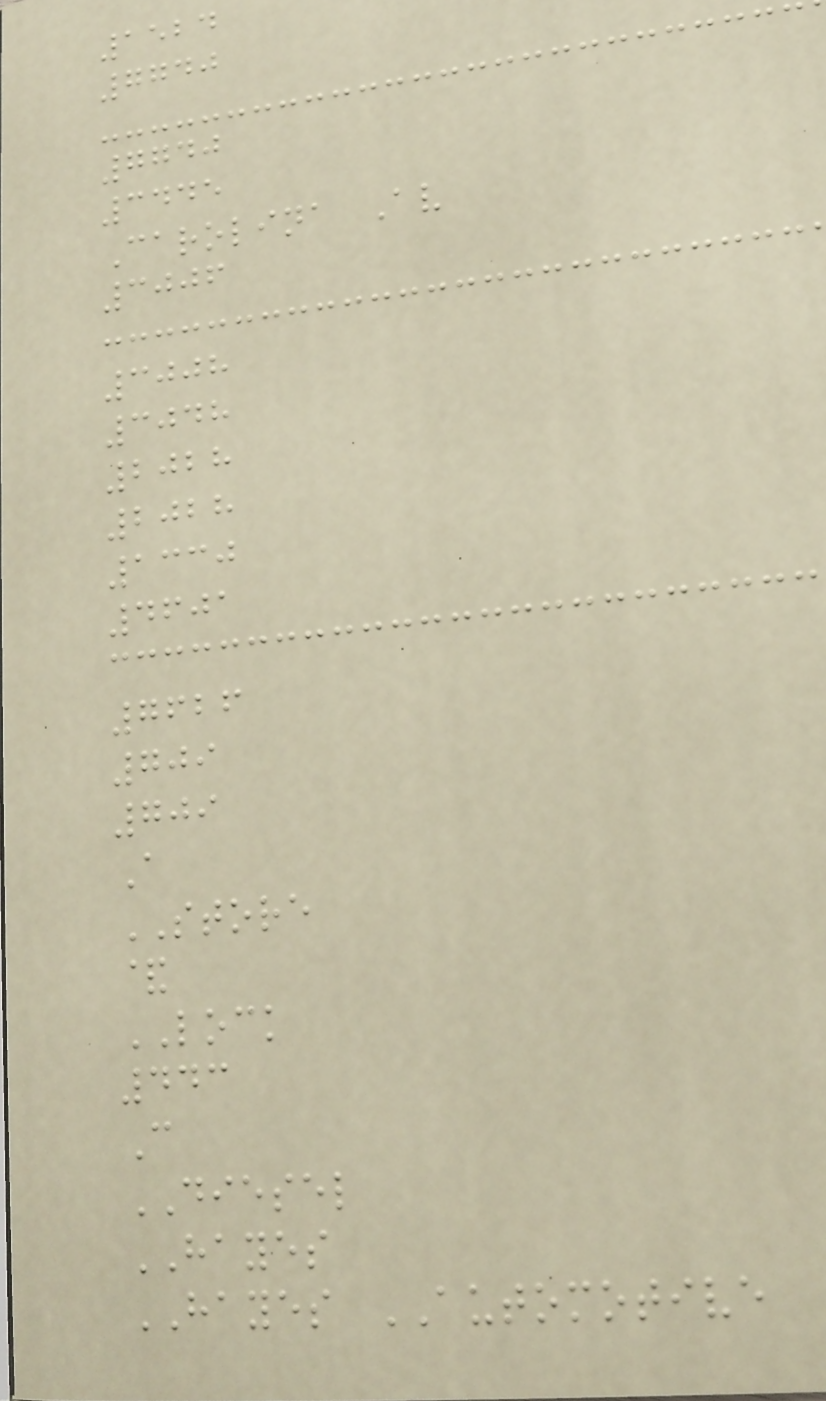1524
7740
7740
3445
Carolina Av
3006
3008
3048
2028
2028
1330
4601
7626
709
709
A
STORE
&
LOCK
443
C
DIESEL
HAYES
HAYES AUTOMOTIVE
